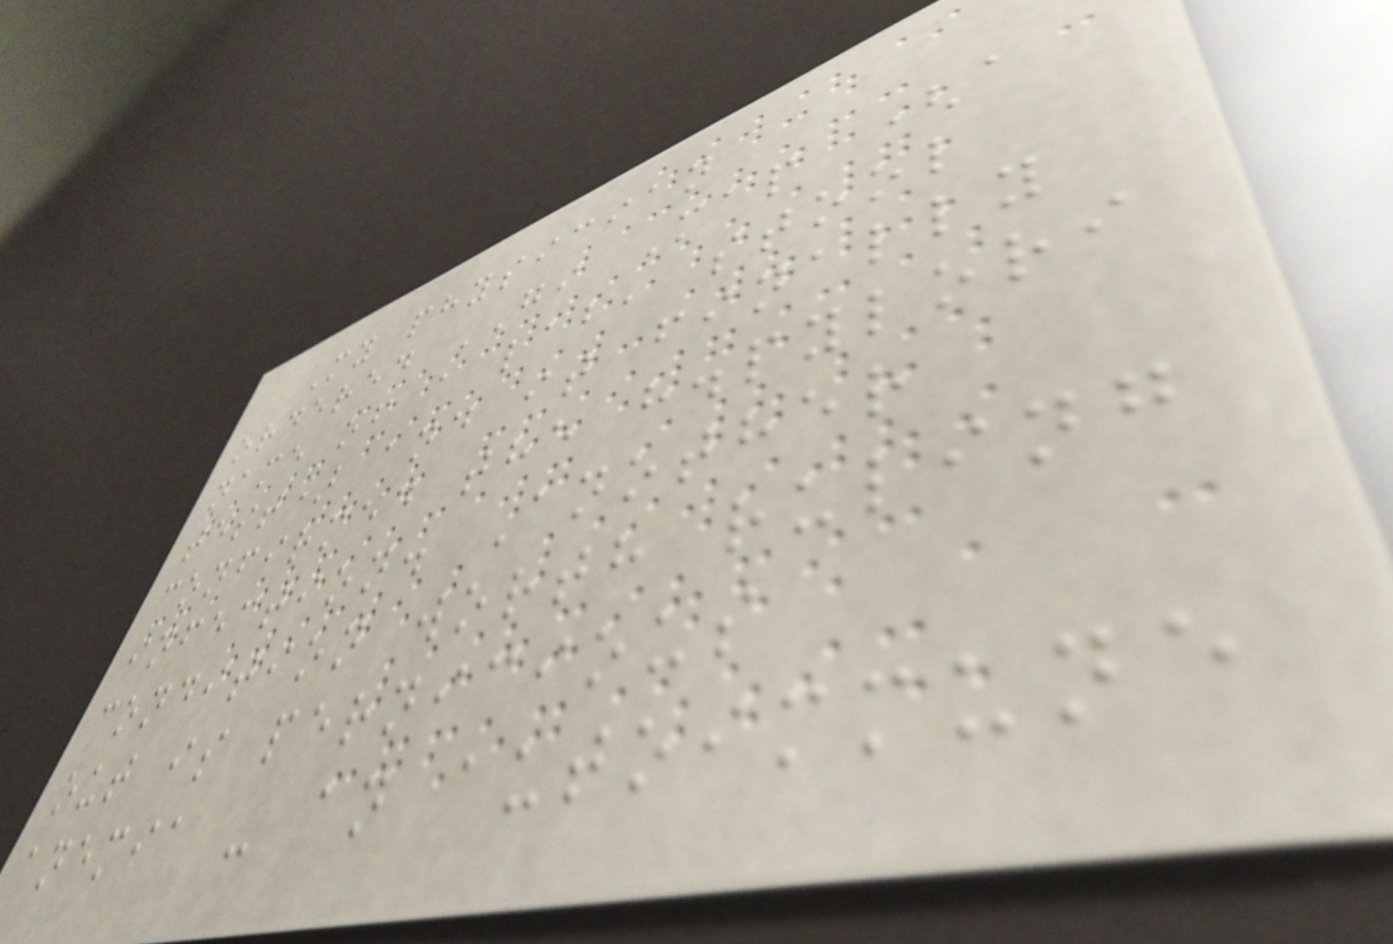My physician
ordered GI Map (a
name of a lab, stool
test) and it finally
confirmed the h.pylori
infection. Another
condition worth ruling
out is pernicious
anemia - an autoimmune
